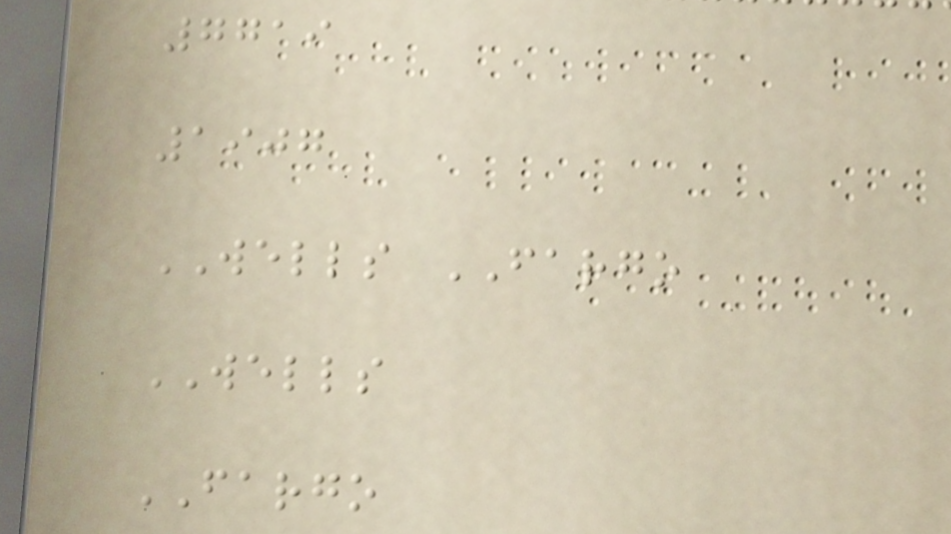7719
1907
WELLS FARGO
WELLS
FARGO
